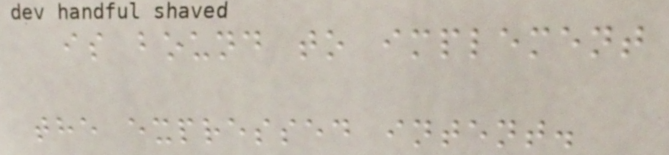is bound to implement
the expressed intent.
